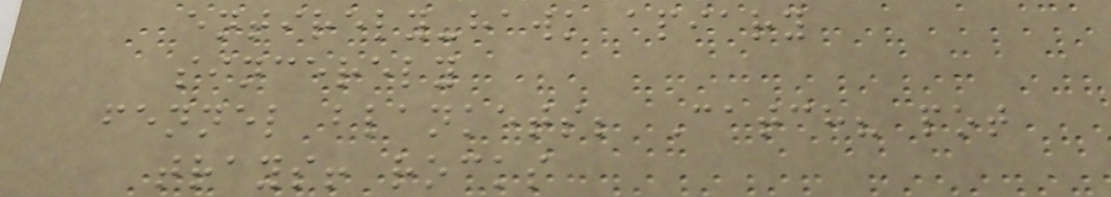entirely-hawk apiary
sincerely
fennel blankets; Catch? pot
trays! rocks
